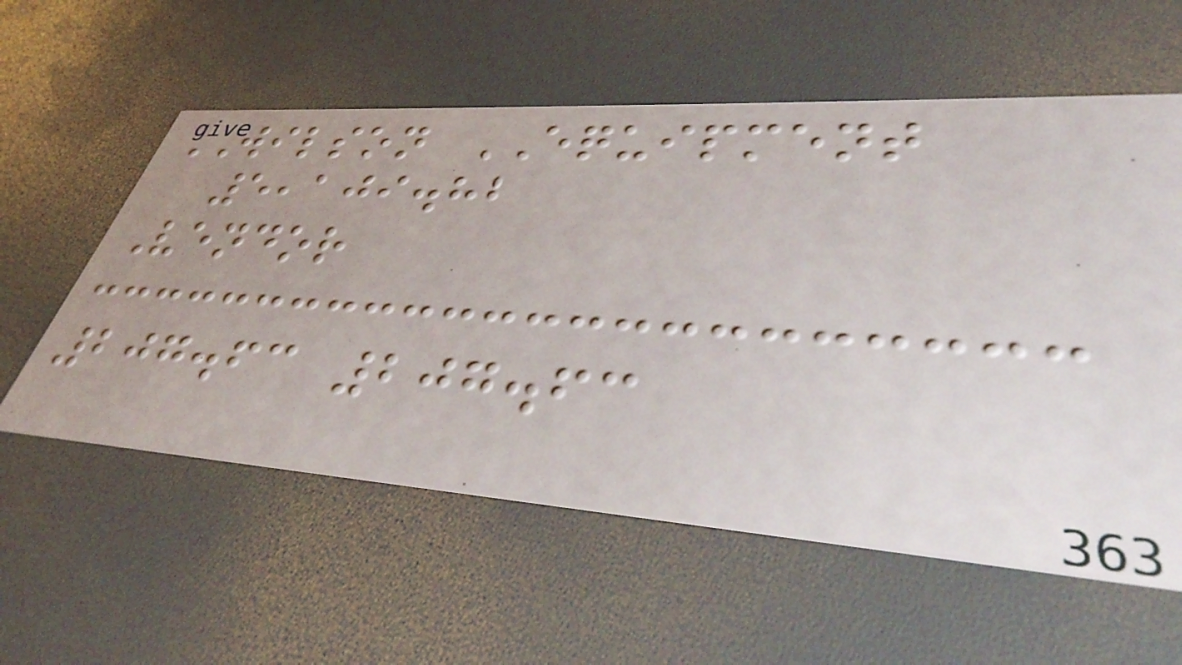WILSON EQUIPMENT
5,109.82
Vendor
207.63 207.63
